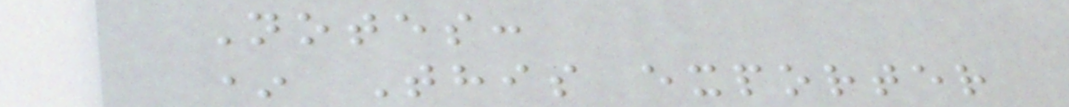Notes:
* This exporter
